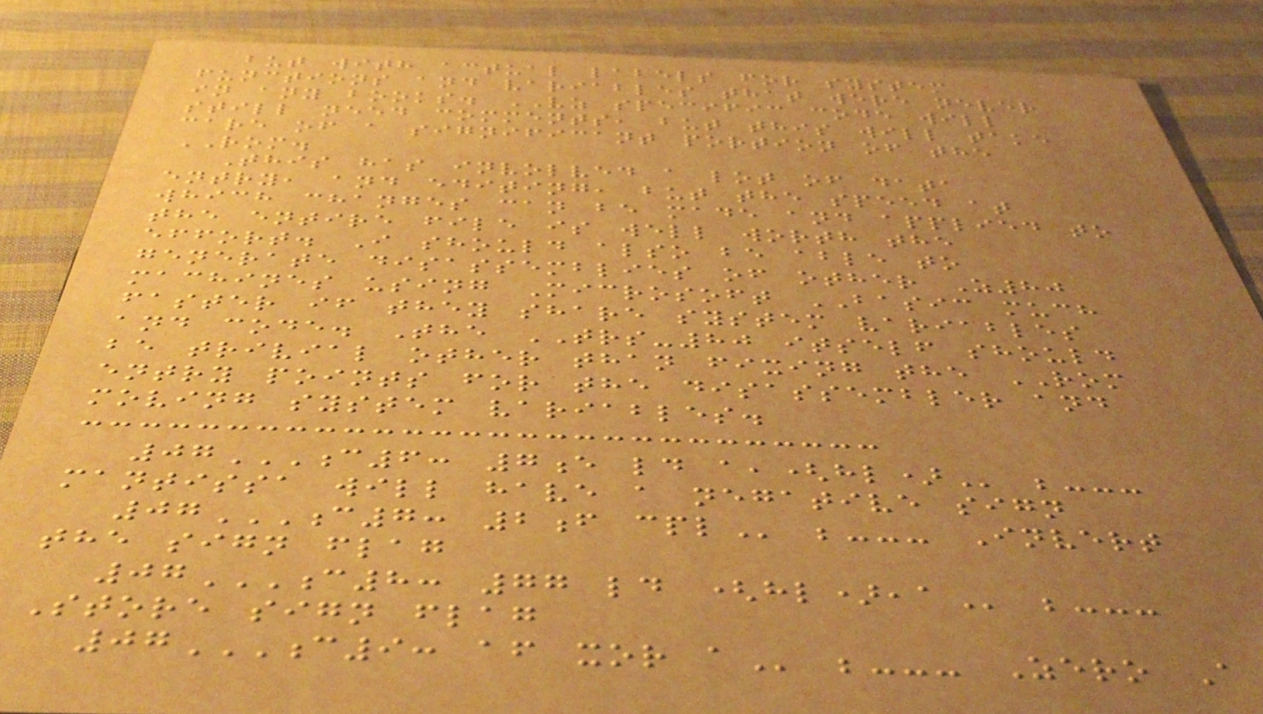but with actual labels for system
functions and variables that were never
in any books. VZ specific code will
still need comments, but this will take
care of a significant portion of the
ROM.
This has involved a lot of data
entry, and editing, but the speed at
which changes can be made and applied to
the entire file is well worth the
effort. I should also be able to
generate disassemblies of other Z80
machines using Microsoft BASIC much
faster if they share system variables
and code. The TRS-80 itself should
be trivial other than fixing the ROM
entry points for the disassembler and
moving system variables.
07C6: 7E LD A,(HL) ;---
mantissa will have a negative sign
07C7: 2F CPL ;--- Invert
the sign flag
07C8: 77 LD (HL),A ;---
Store sign flag
07C9: AF XOR A ;--- Zero A
